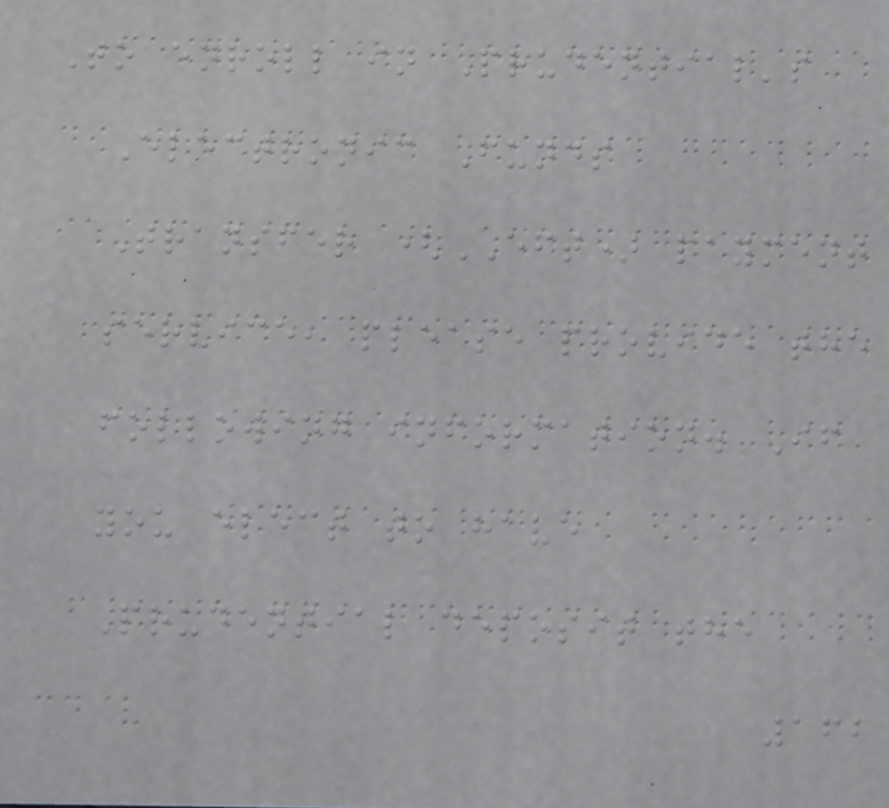To enroll in Prudential's
Electronic Funds
Transfer (EFT) payment
service, please provide the
following information. If
you elect to have
Prudential deposit the
162
